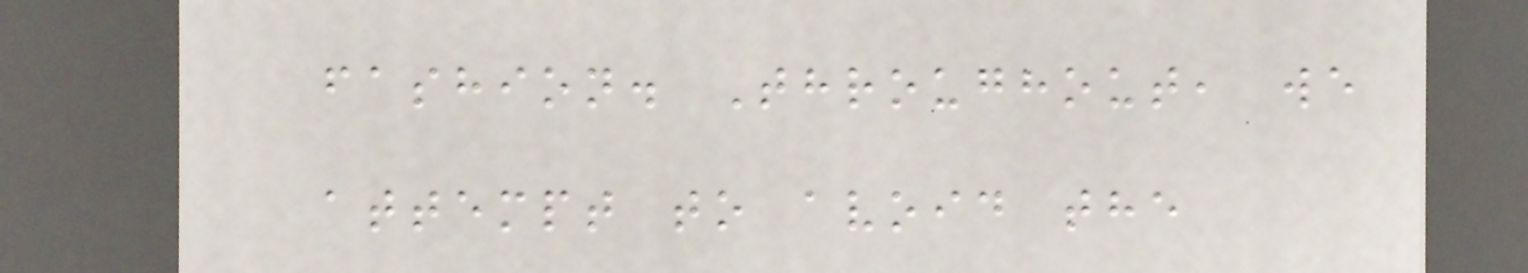fashion. Throughout, we
attempt to avoid the
